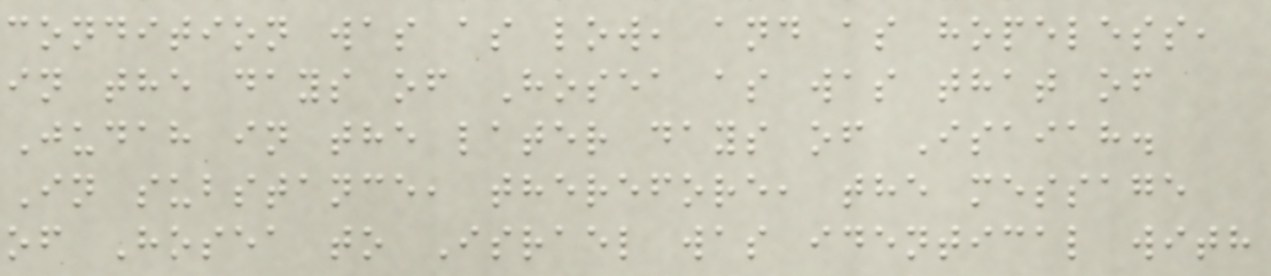condition was as low, and as hopeless,
in the days of Hosea as was that of
Judah in the later days of Isaiah.
In substance, therefore, the message
of Hosea to Israel was identical with
